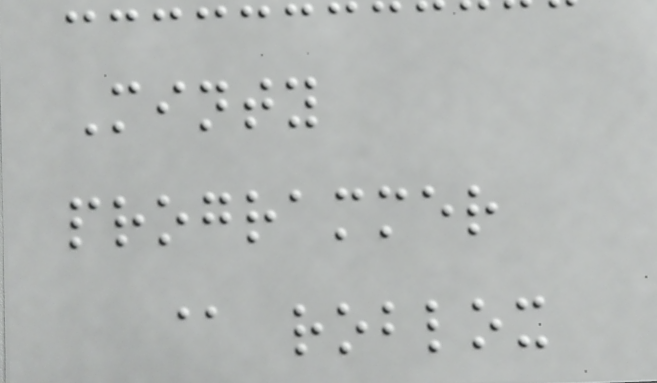Minty
programmer
@ roblox
